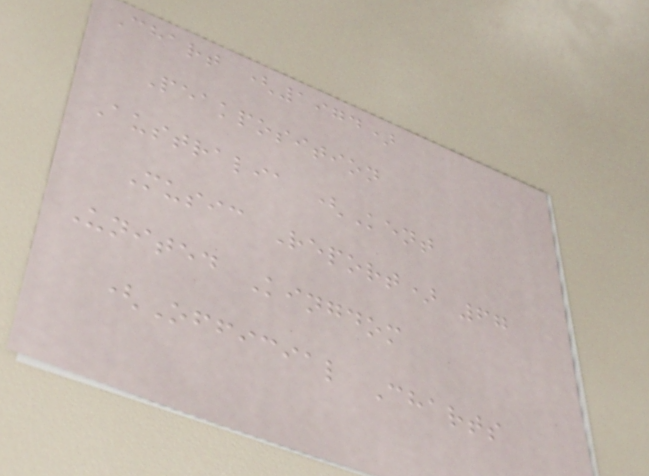Chart (1974)
Peakposition
Australia (Kent
Music Report) 67
United Kingdom
(Official Charts
